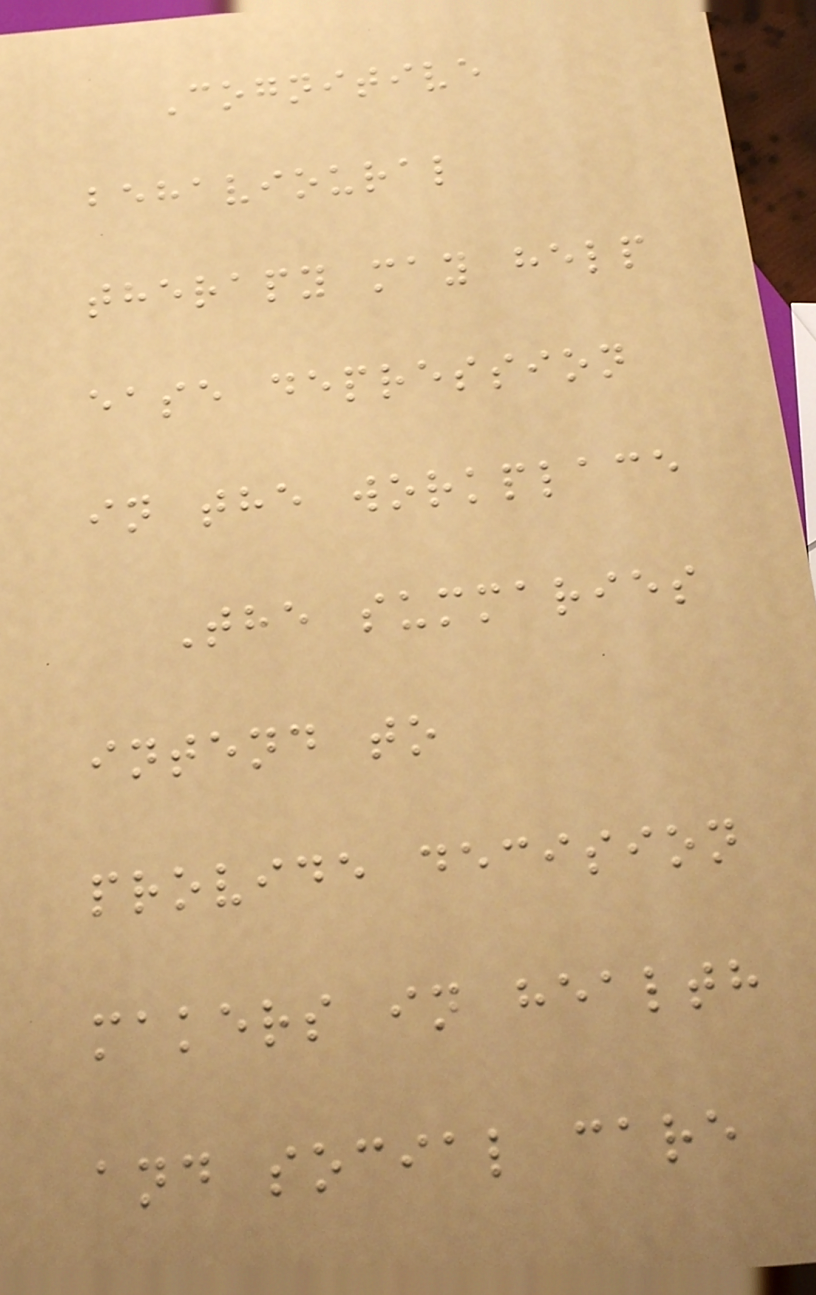Cognitive
behavioural
therapy may help
ease depression
in the workplace
The summaries
intend to
provide decision
makers in health
and social care
